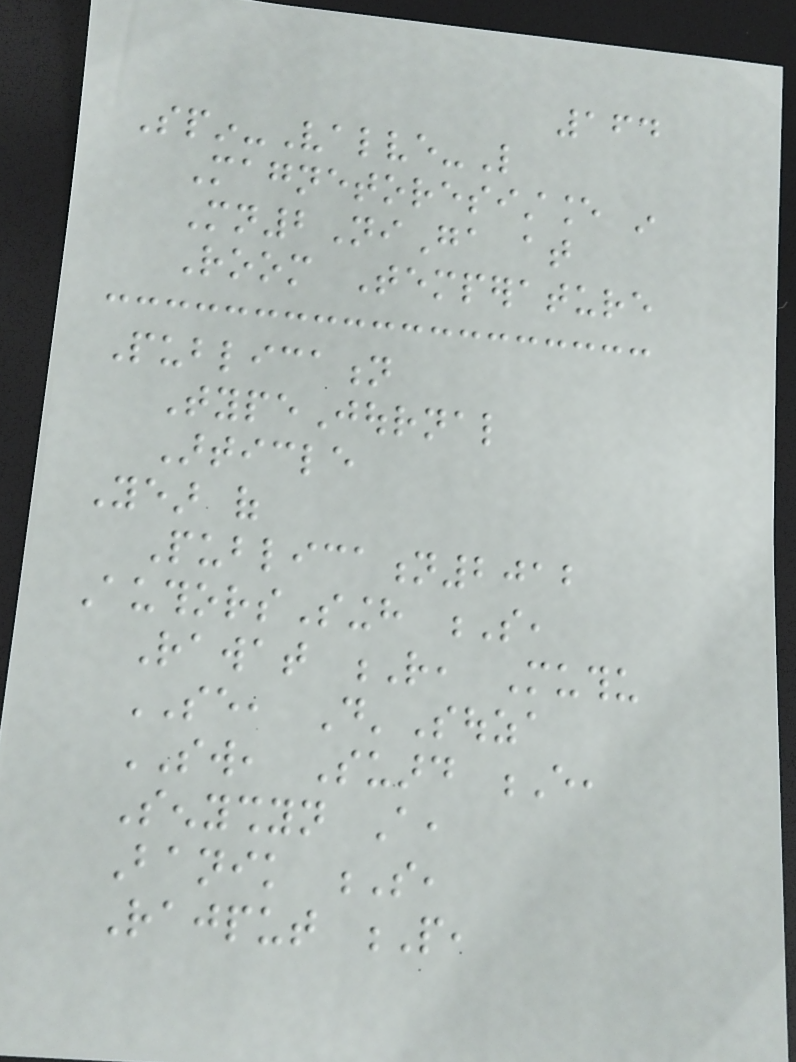164
Spin-Valve-Like
Magnetoresistance in
Mn2NiGa at
Room Temperature
Publication
TypeJournal
Article
Year of
Publication2012
AuthorsSingh S,
Rawat R, Muthu
SE, D'Souza
SW, Suard E,
Senyshyn A,
Banik S,
Rajput P,
